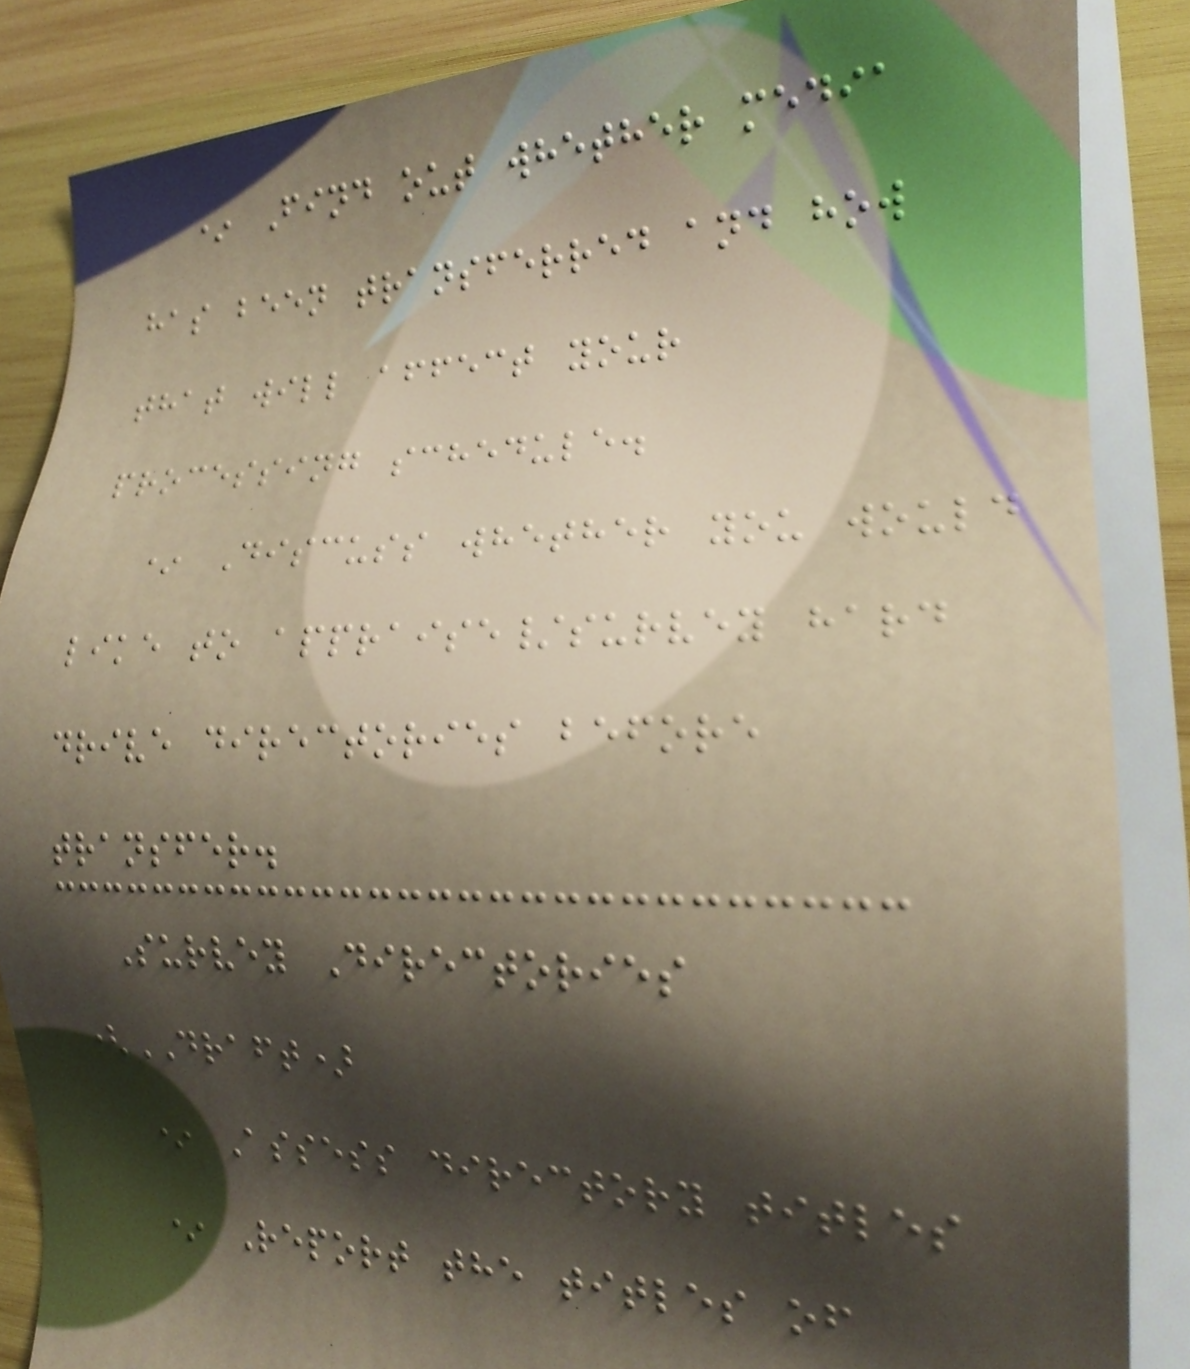* Find out whether media
has been transferred and how
that will affect your
processing schedule.
* Discuss whether you would
like to appraise/survey hard
drive directories before
transfer.
Survey Directories
(DRAFT)
* Assess directory titles
* Report the titles of
